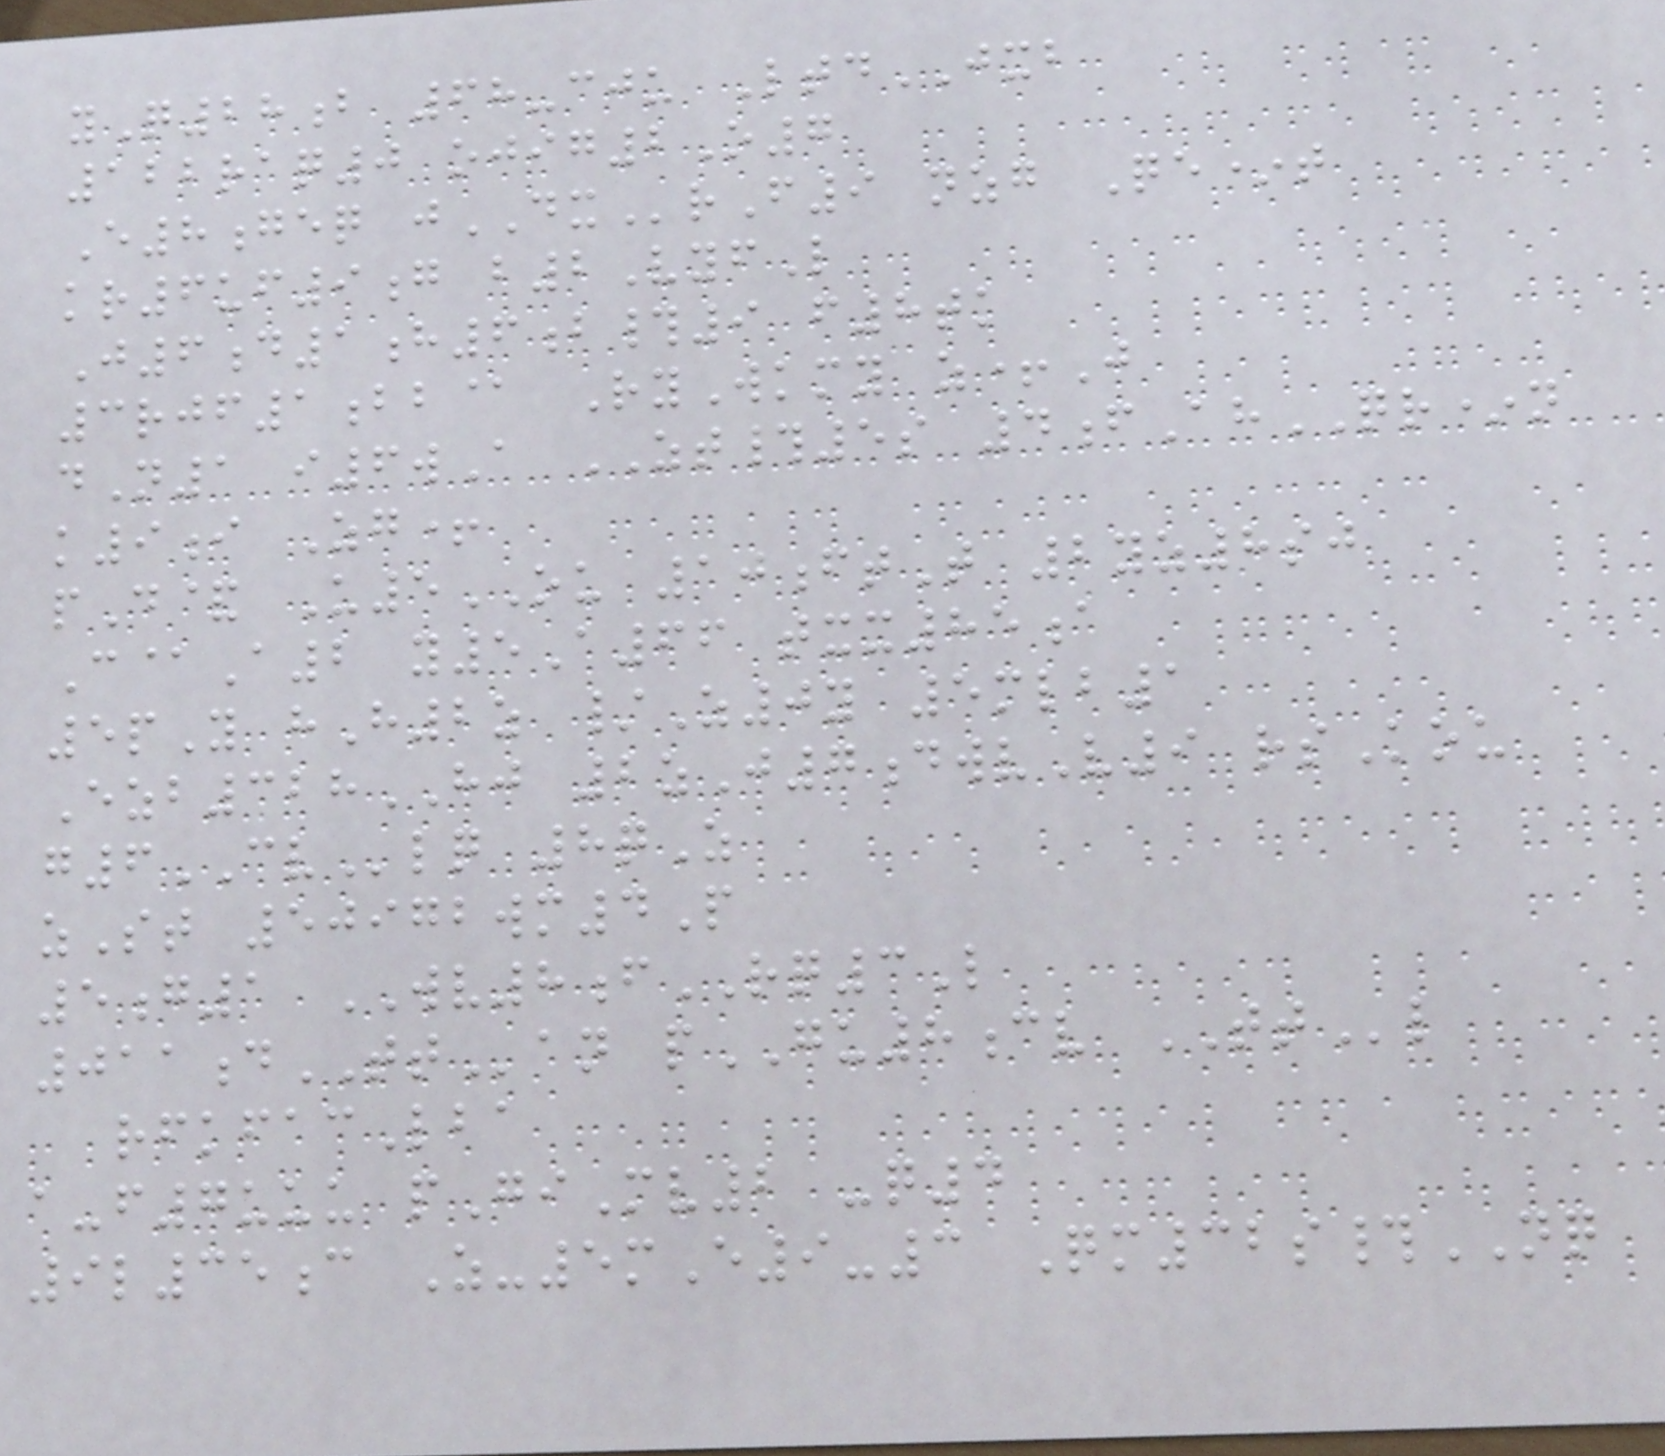yQ28b 68-cju LtdJXB
122raq0 ojig2O7
E8geq jDXrF9 nzg Qe*t
kr6uf9g b2VyfL
J6d1h6b#9 f8tk
3rjf1bb@ RyWkmy z+J
dN1 i6wA ZT#5s 4fAhQR*n
k9i Zg+
pD& U5OU 10ftT 2yz8sj
C@A2 y5A66 txx85a
5pY hH2z /Z0y 5mlb1
Ezb328HJ 2zJ7dwvV9 rsKou
g6CVlq 8qZ
zSt 50972wm4P
5g1 WV8fRQ3L
011dTTan pGU8cv TTl
rfkfacLba
a-f7uuu pGiMv2 -q4
9l35c Z-5mE9-3 Qm32s#NQ
